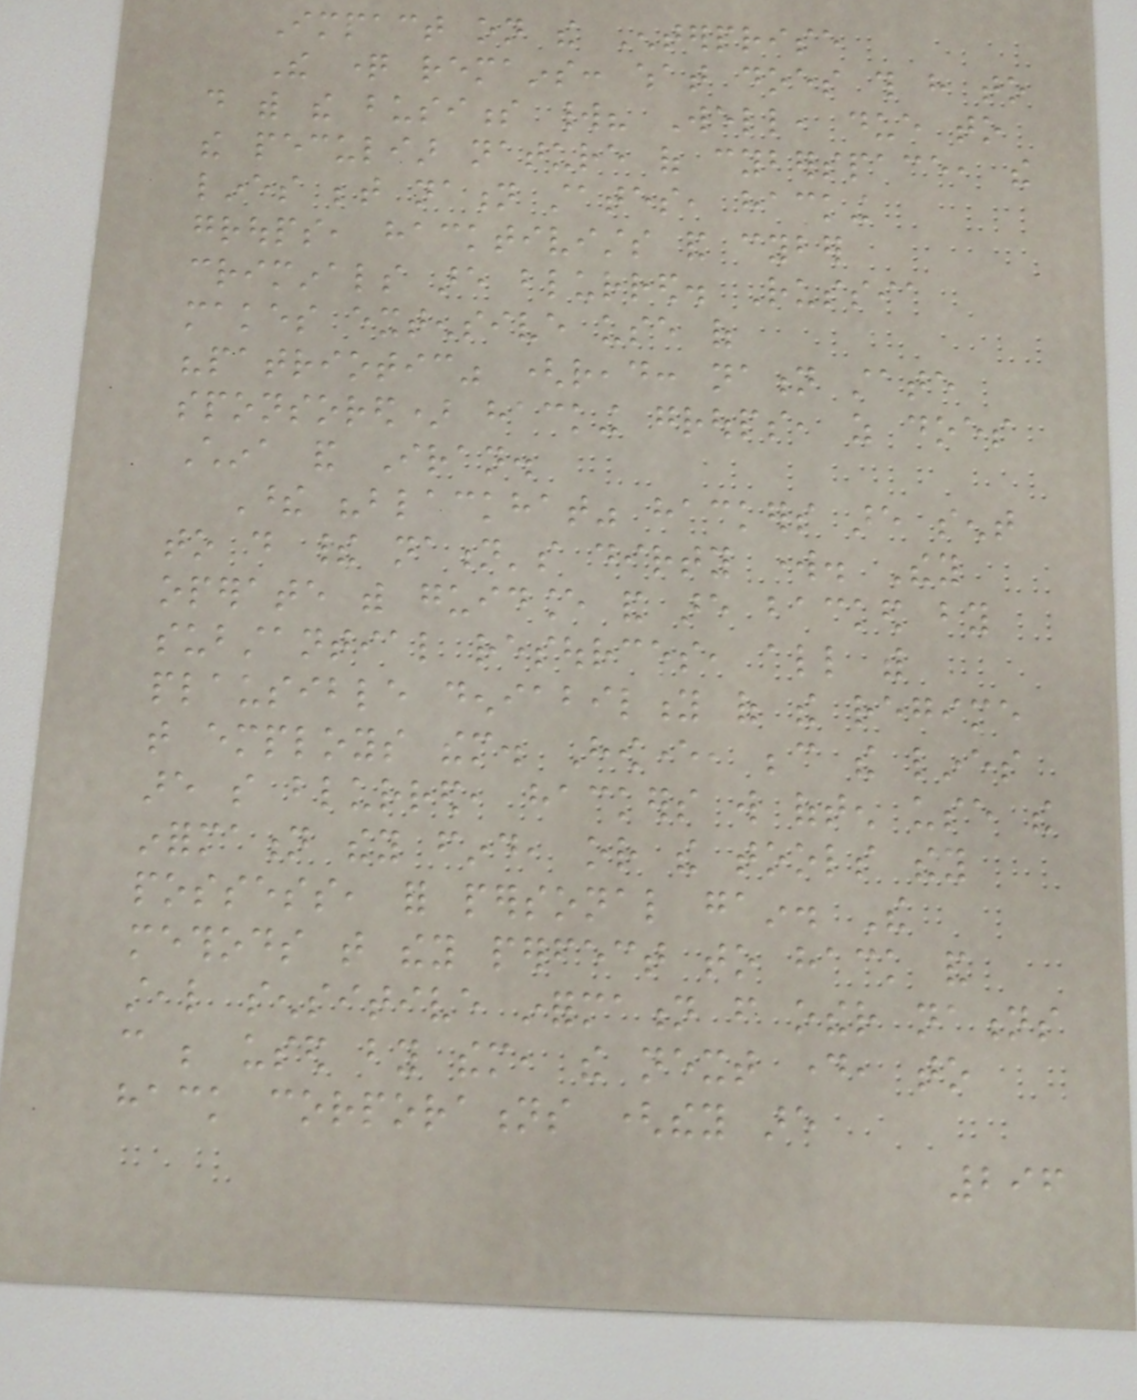Impact on the Enterprise
The question remains: what does this have to
do with the business world? Well, due to
the peculiar nature of cyberspace, the
lines between nation states, hacking
groups, hacktivists and cyber
criminals are blurred. Russia
makes extensive use of
"patriotic" (read: nation state
sponsored) hacking groups, as does
China and Iran.
These "blackhat" hackers are sent
to do their nation's dirty work. They
operate with guidance and are backed by
substantial resources, all with
plausible deniability of the regime
that employs them. However, because the lines
are so blurred, hackers will often use the
information they find, or the tools they
possess, for personal gain. The
methods that they perfect to hack and
steal sensitive information from other nations
can be used by them, the next day, to
hack corporations (they are
296
